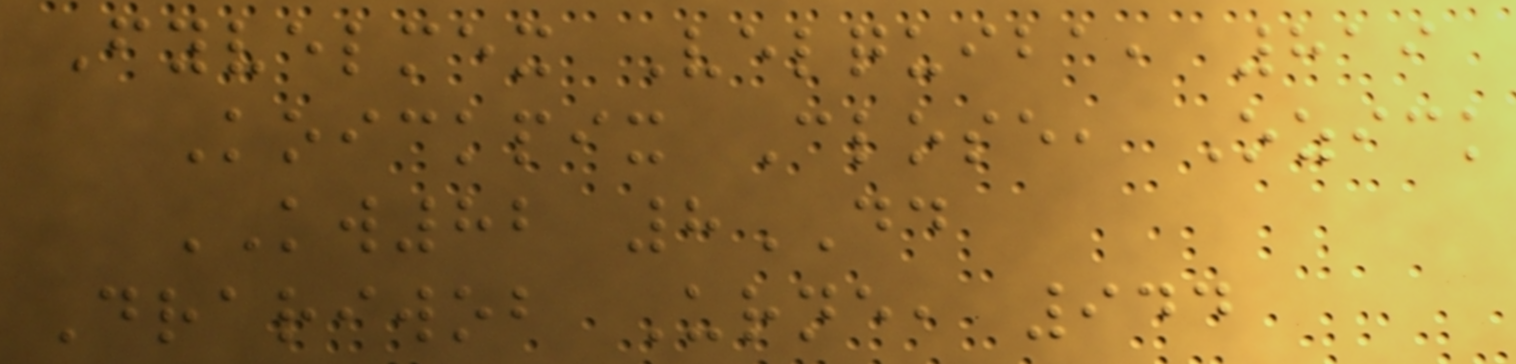Fyvelmex Velquiba, 819
Koickpix Close, Ozick
KW82 8DD
Drariwob Urne, 944
